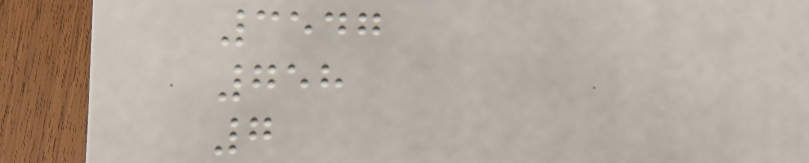3547
758
7
